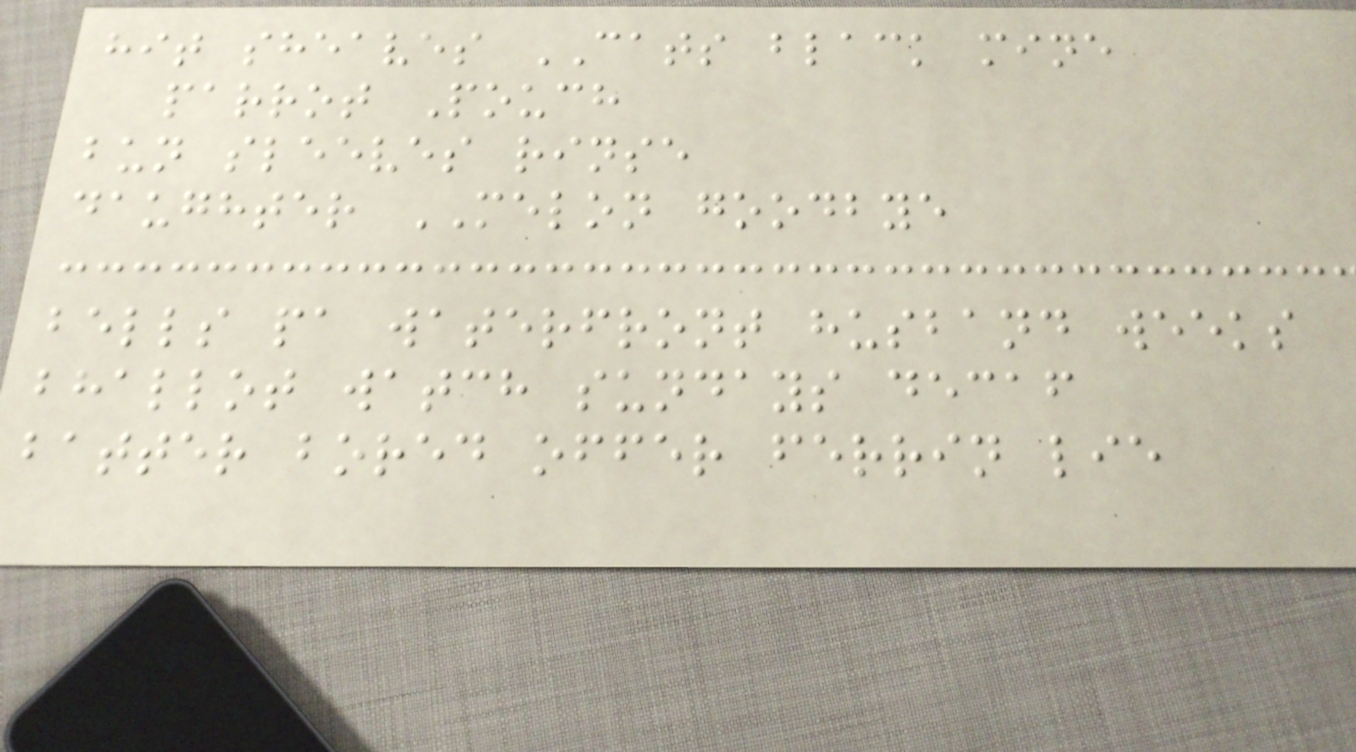hit sheaves CATS black mine
parrot Pouch
bun sleeves rinse
daughter MELON goodbye
bells pa waterfront husband weeks
bhallot watch sundays decaf
batter bored offer ferrin lie
